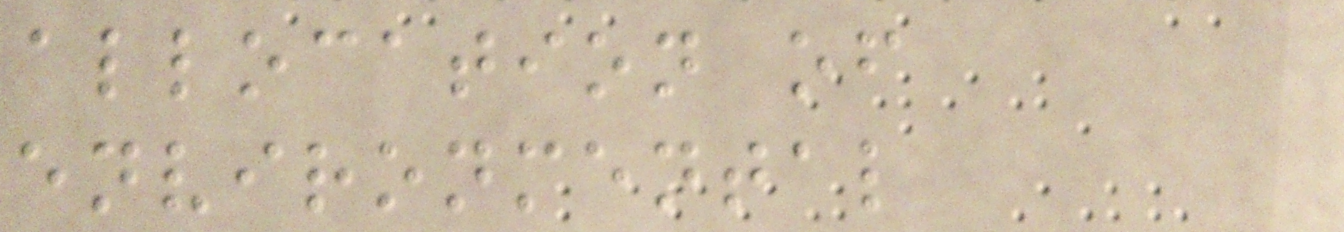allocation of
environmental
